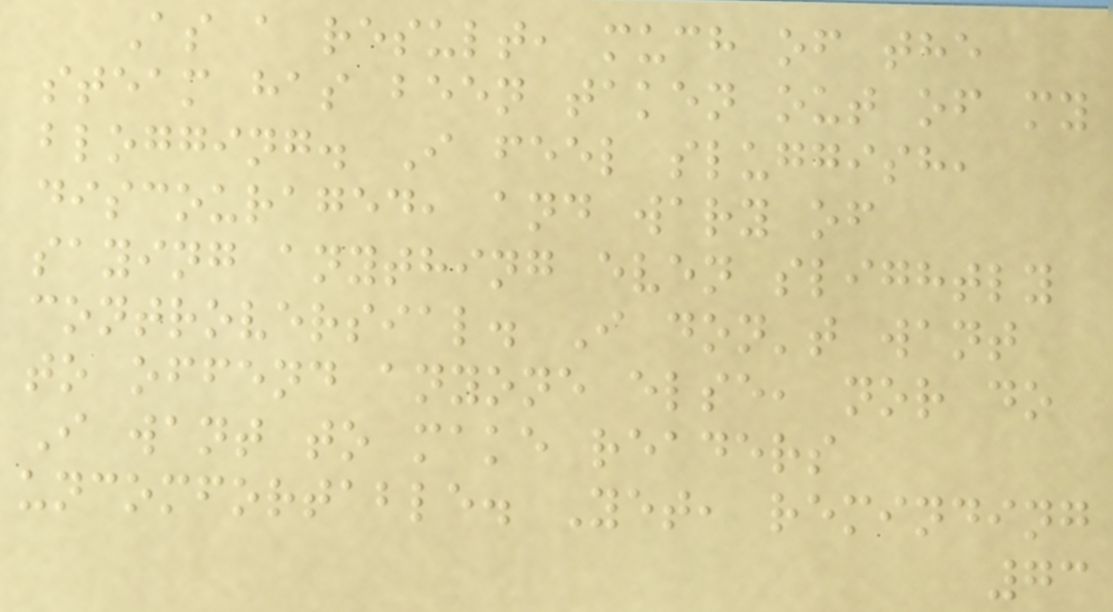As a result, much of the
steam has been taken out of my
blogging. I feel sluggish,
discouraged, and wary of
saying anything even slightly
controversial. I don't want
to offend anyone else, nor do
I want to make readers
uncomfortable. Yet, reminding
73
